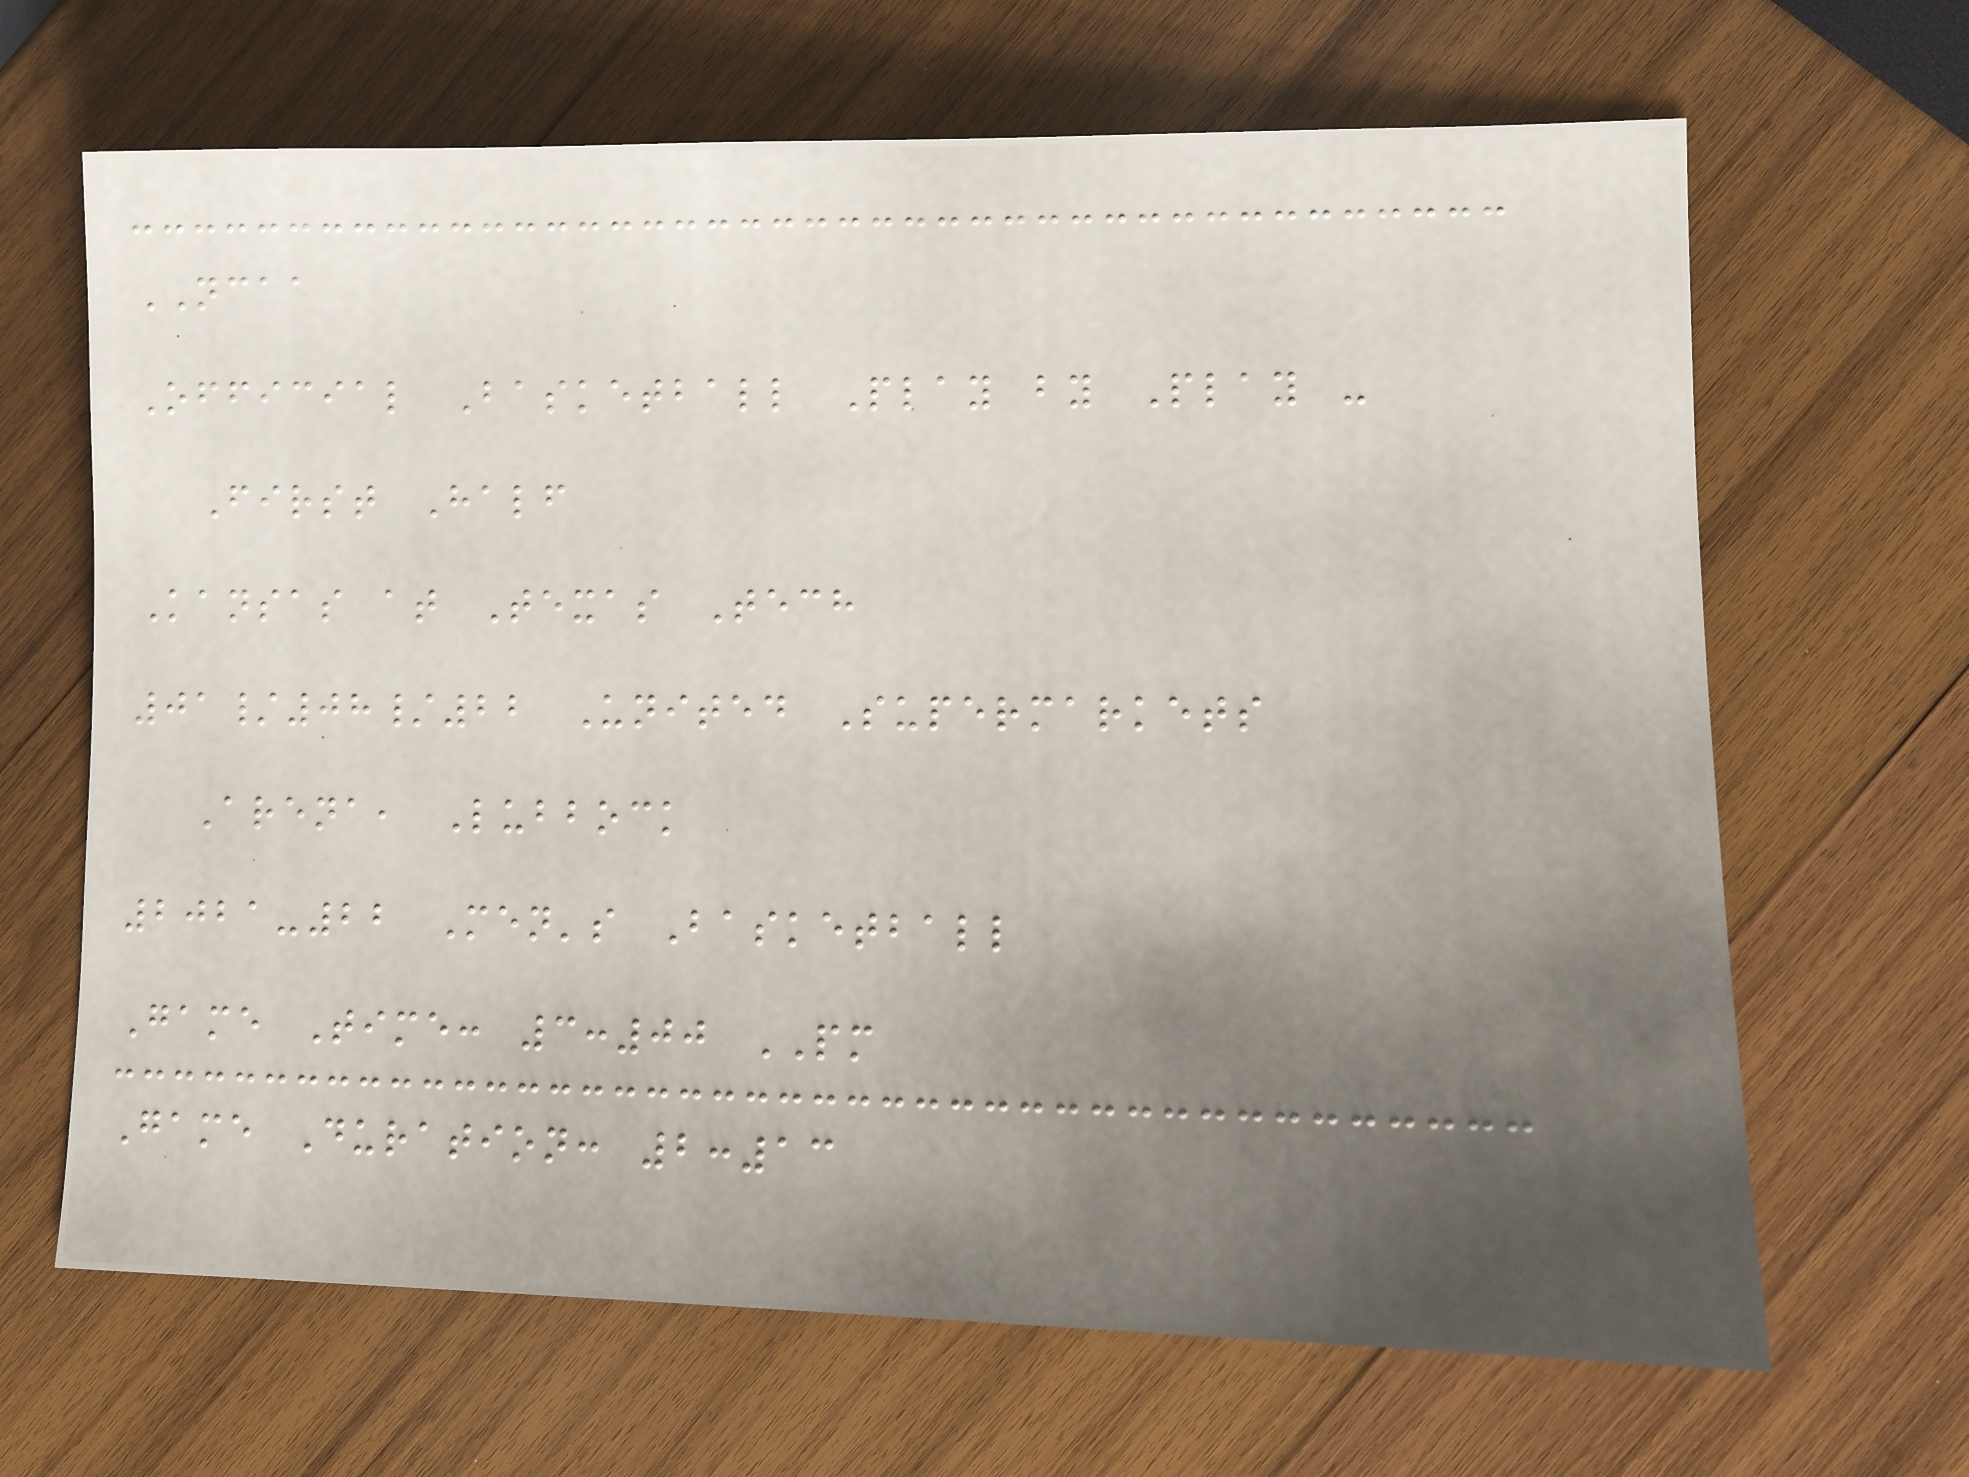NCAA
Official Basketball Play by Play -
First Half
Kansas at Texas Tech
01/08/22 United Supermarkets
Arena, Lubbock
2021-22 Men's Basketball
Game Time: 3:00 PM
Game Duration: 2:13
